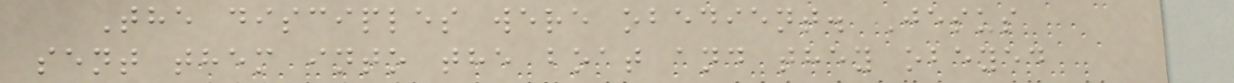The disciples were obedient. Jesus
sent them into the boat and they obeyed
